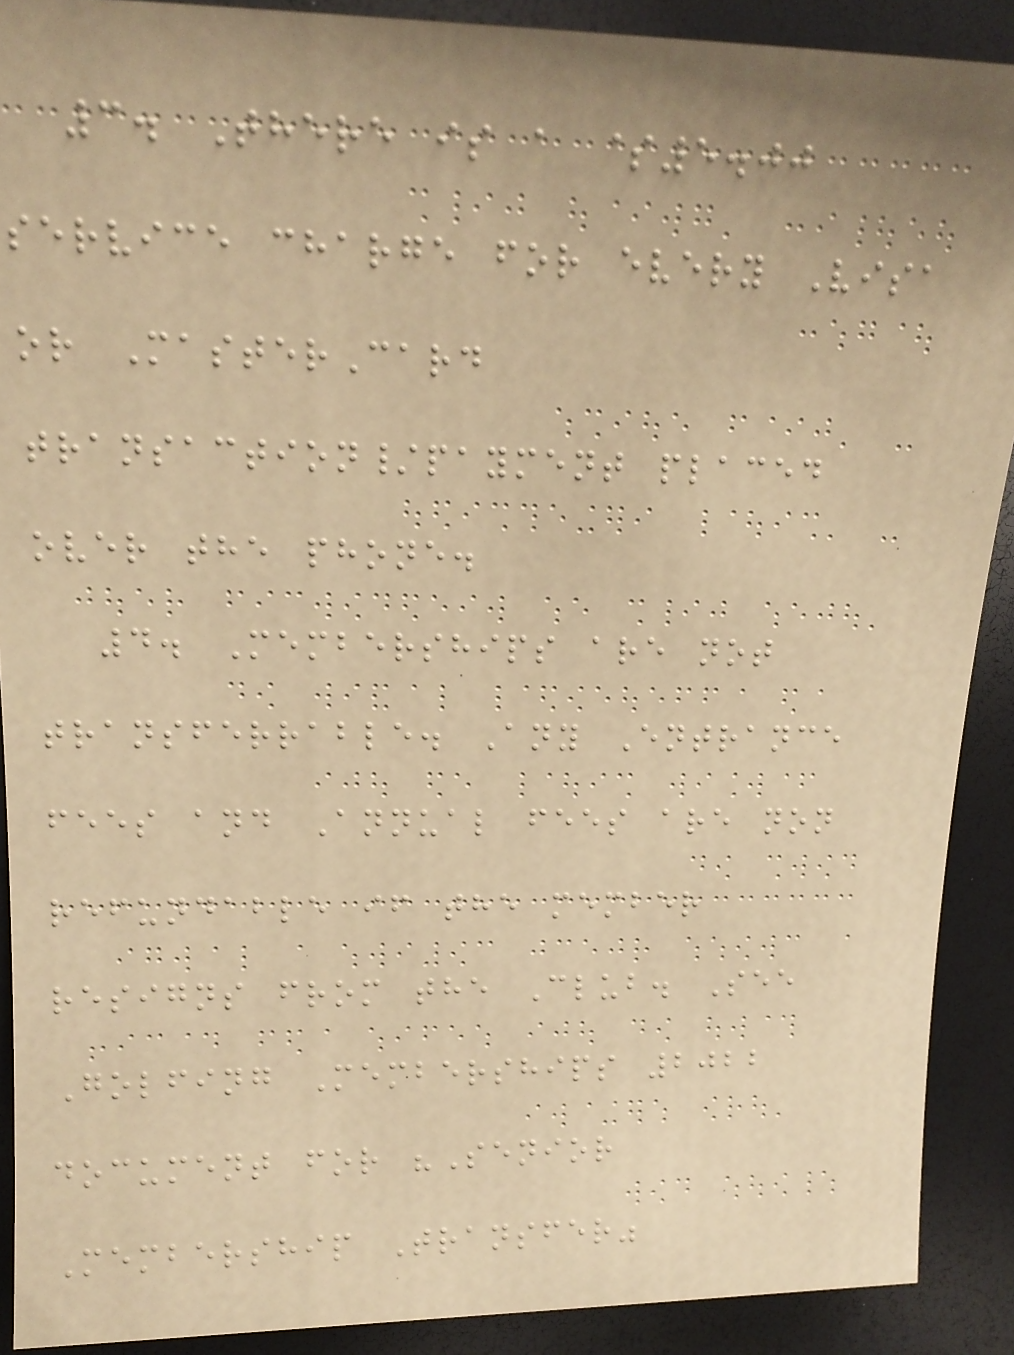3. There is a $5.00
service charge for every Visa
or MasterCard
transaction/payment placed
over the phone.
4. Memberships are not
transferrable. Any Entrance
fees and Annual fees are non
refundable if the member
resigns from the Club. See
Golfing Memberships 2022
document for "Senior
Membership Transfer"
